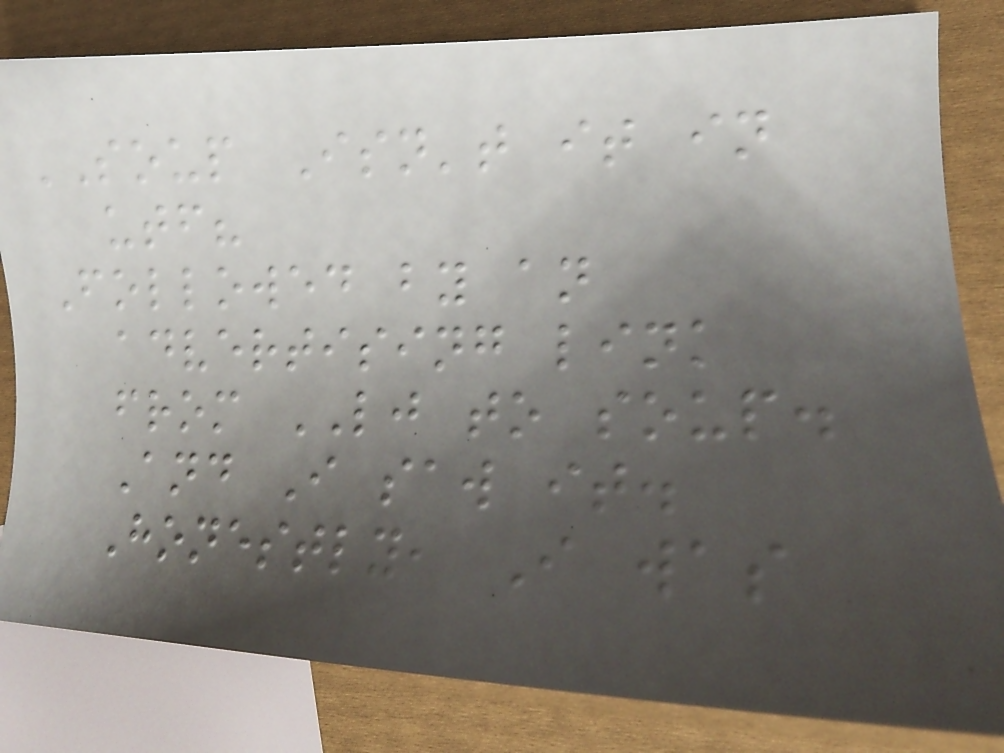SOUP Isn't it in
utf?
Followed by an
advertising link
from LJ to soup.
And I saw it.
Honestly, I was
